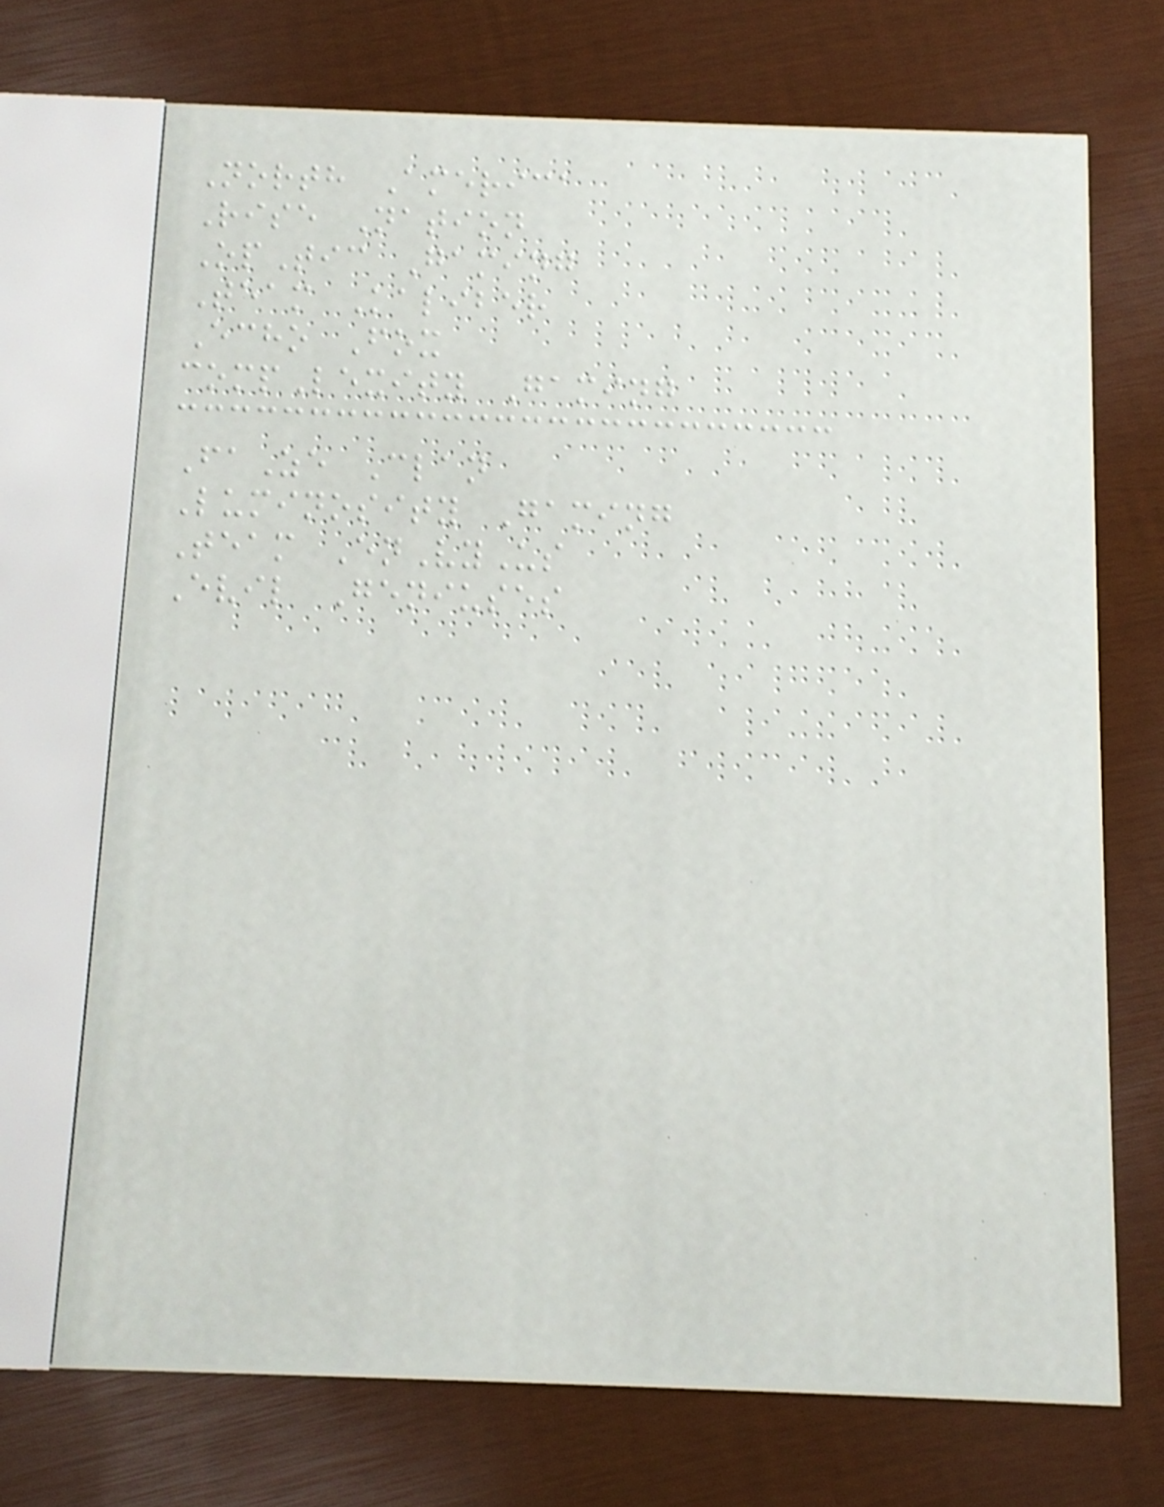North America
Rise Nation
OpTic Gaming
Team Kaliber
Echo Fox
compLexity Gaming
FaZe Clan
Luminosity Gaming
Team EnVyUs
Evil Geniuses
